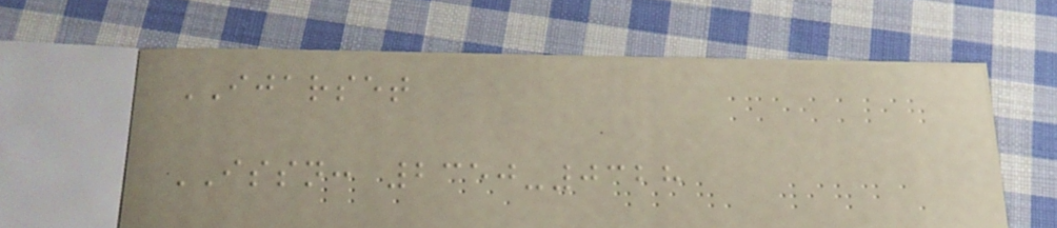IJARSET
ISSN: 2350-0328
